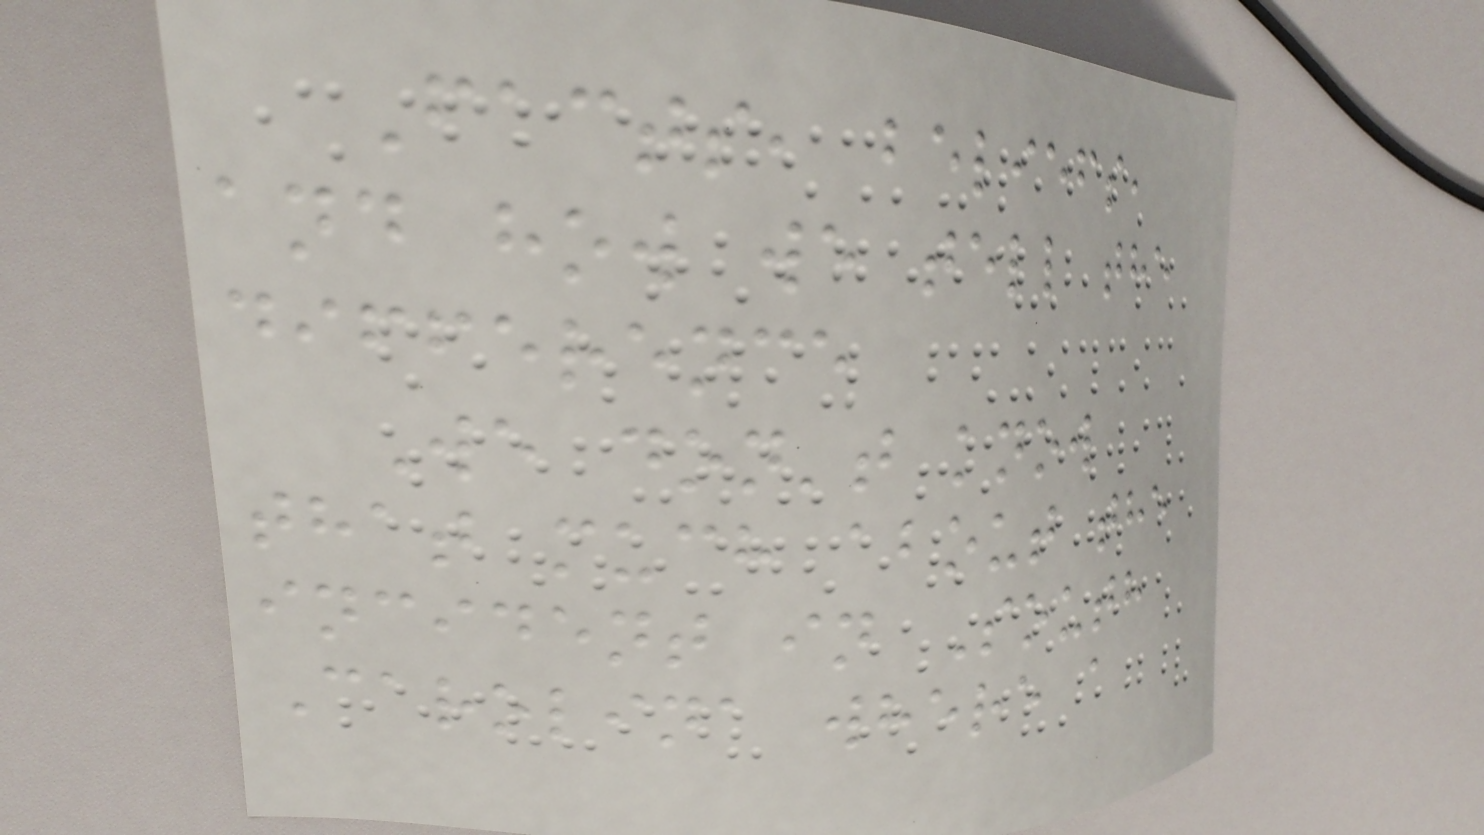Facts, beliefs,
and how we tell the
difference
We don't know
that much about the
incident in South
Carolina where a
